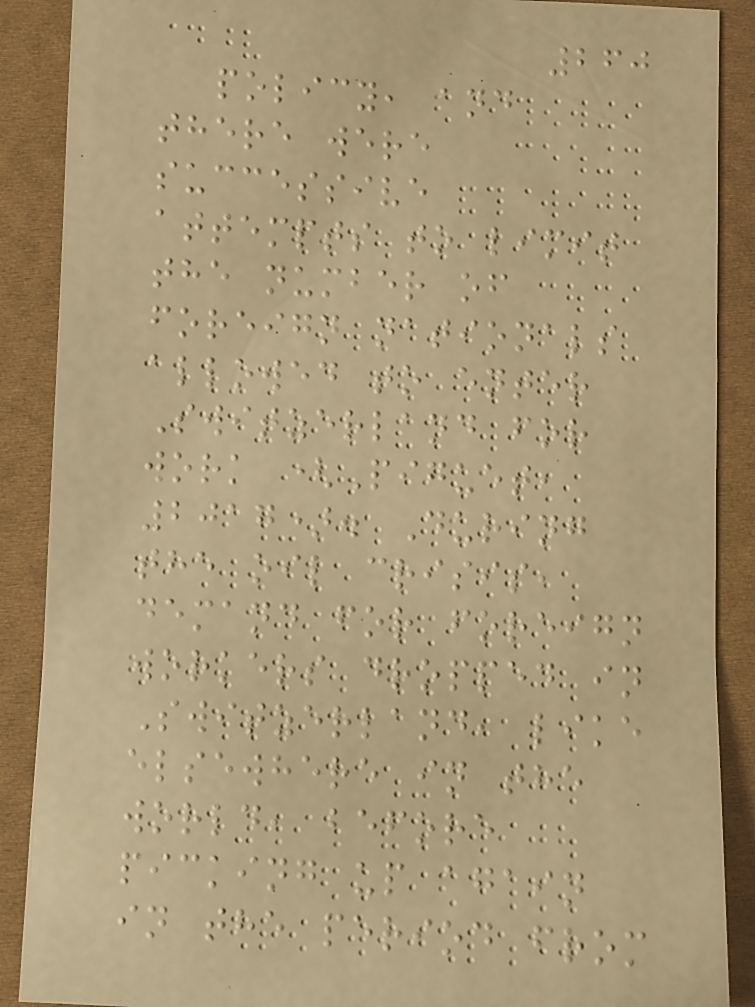260
policy, and
there were
successive
attempts to limit
the number of
foreign nationals
allowed to enter
Switzerland for
work (Piguet,
2017). During
the oil crisis,
demand for foreign
workers dropped in
Switzerland, like
elsewhere in the
world, before
picking up again
in the period from
